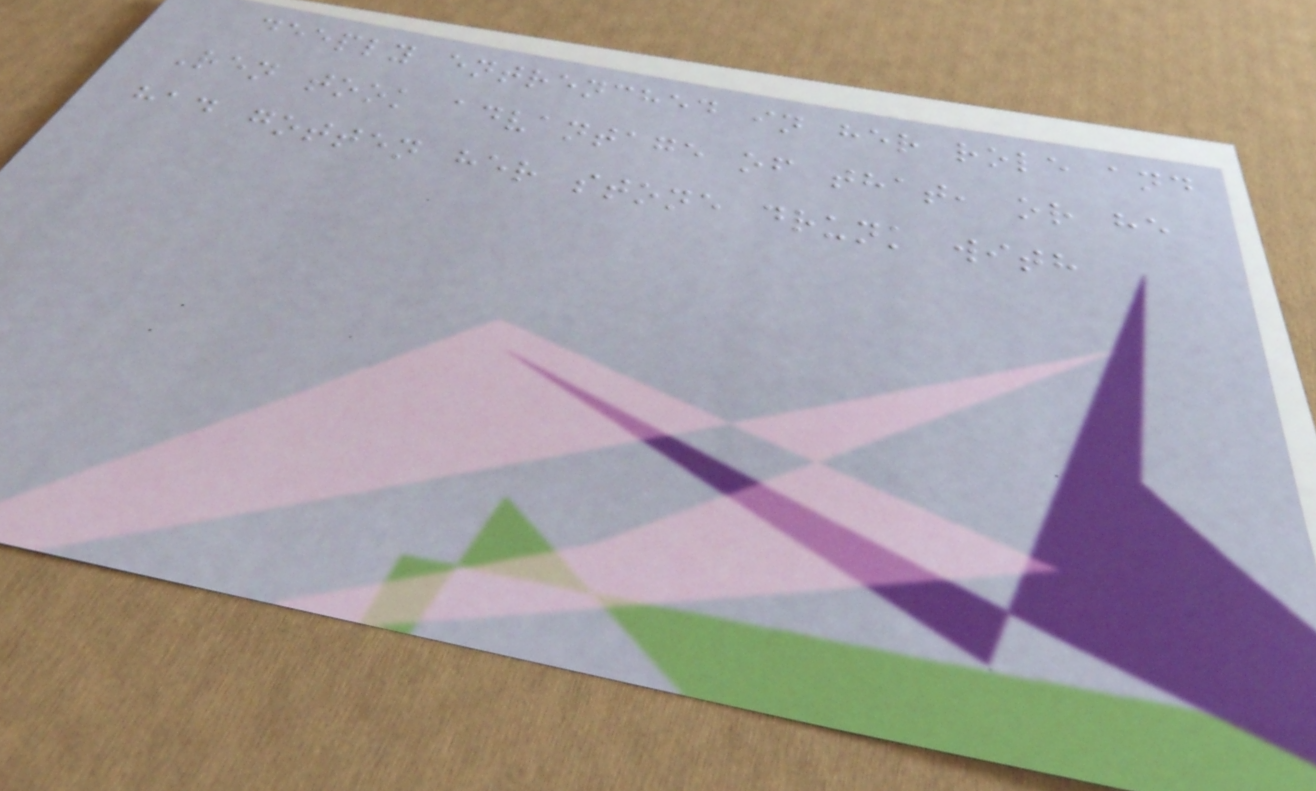deeply entrenched in her role and
Ren took advantage of that, or he
had gotten her stone drunk with
